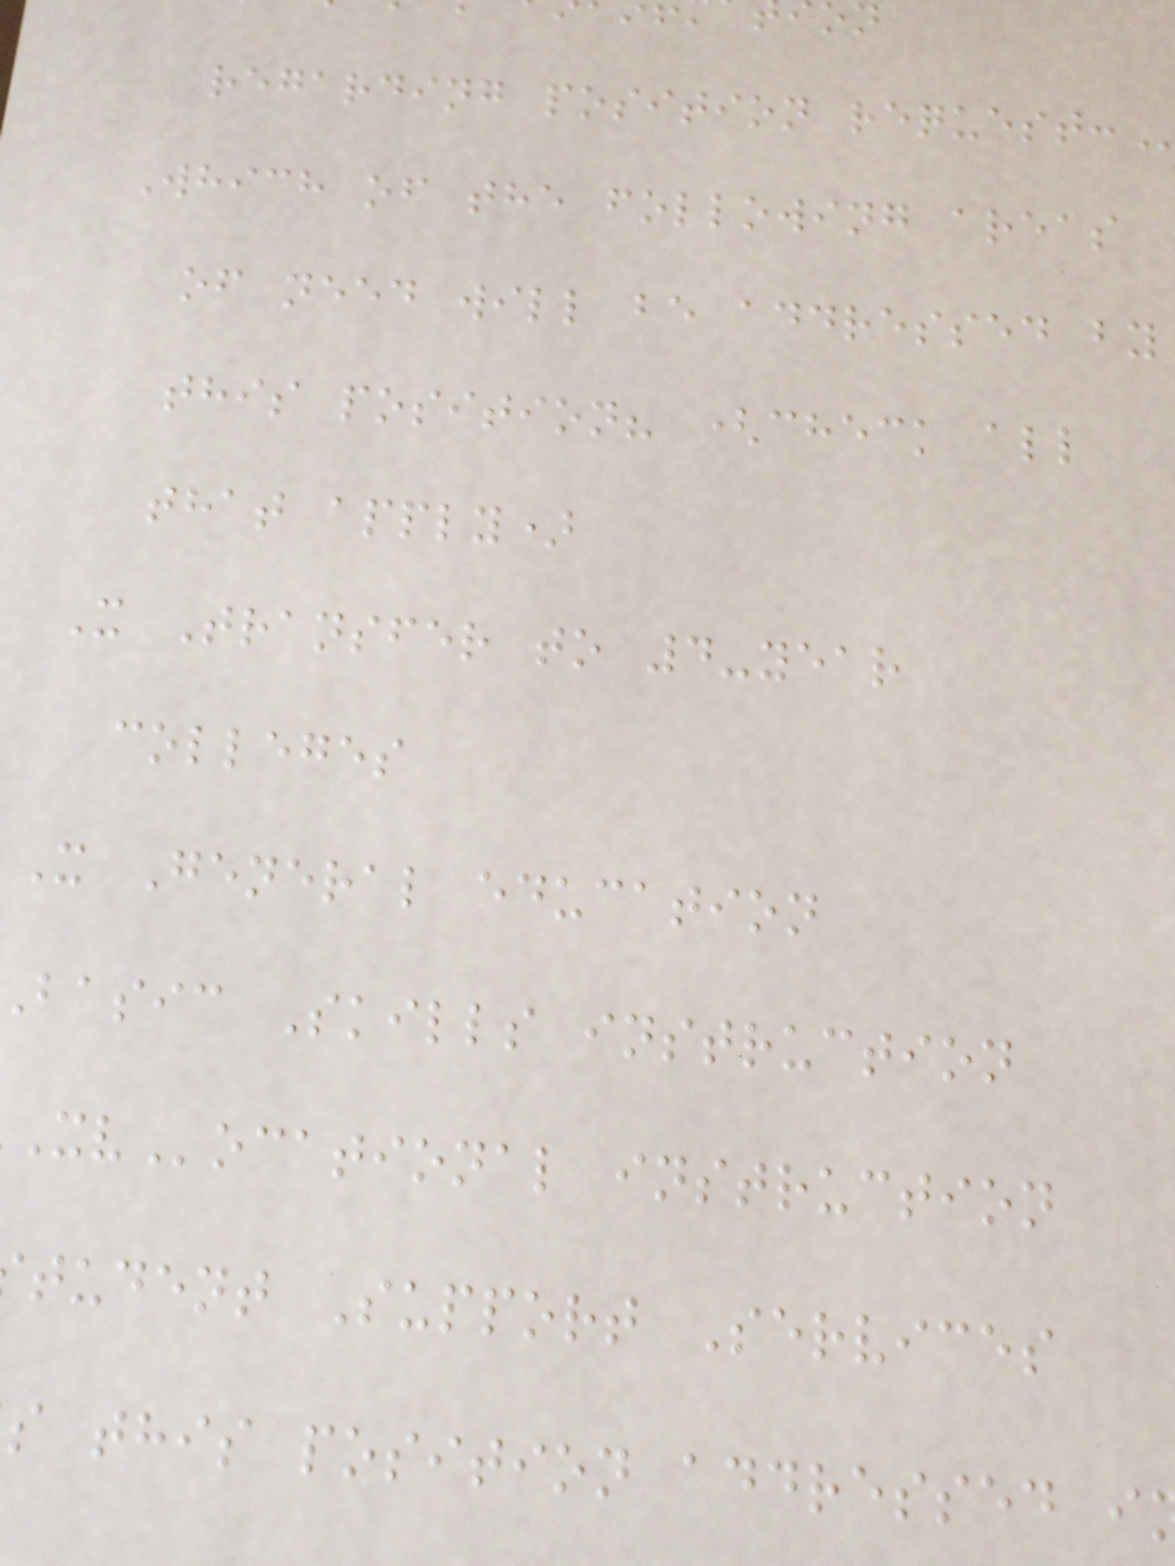regarding position
Which of the following areas
of need will be addressed by
this position? (check all
that apply)
X Transfer to 4-year
colleges
X General education
basic Skills instruction
ocational instruction
tudent Support Services
s this position addressed i
